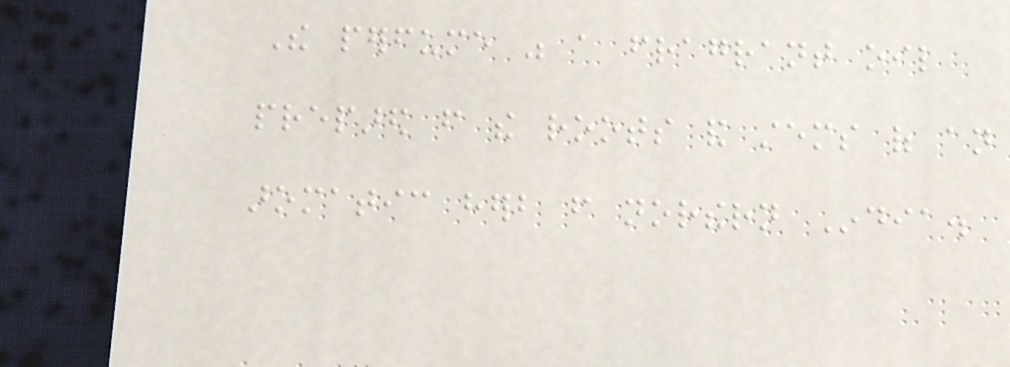The perfume was a fragrant oil
prepared from the roots and stems of an
aromatic herb from northern India.
